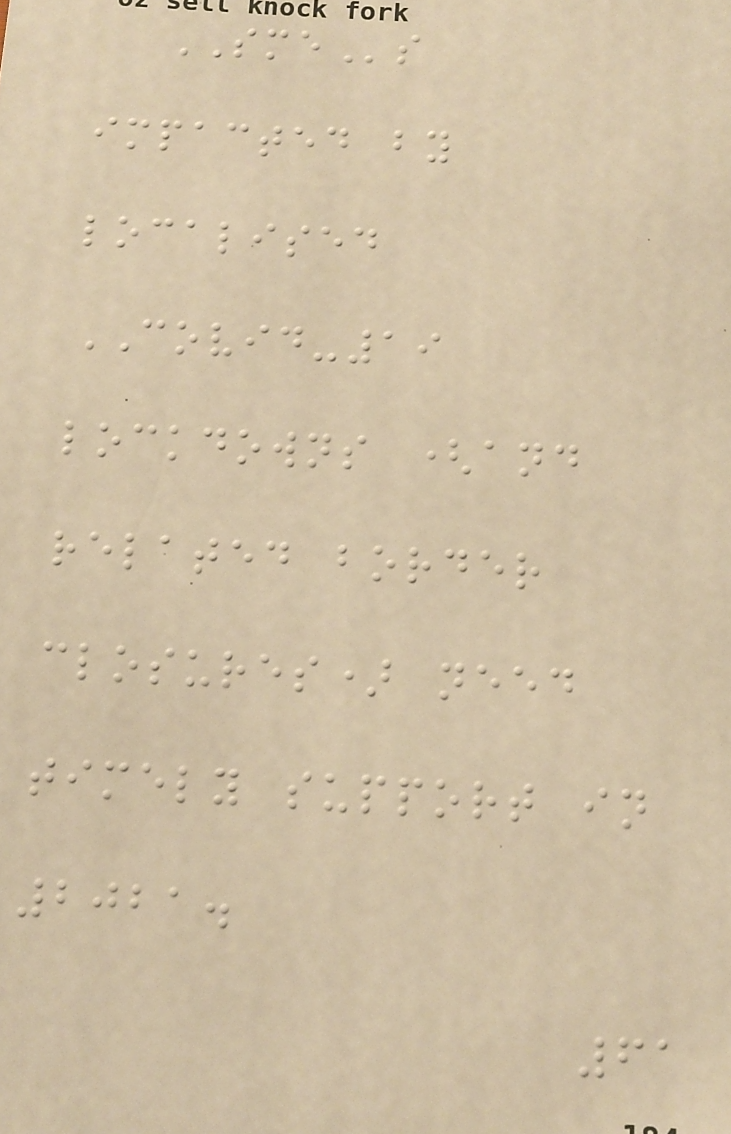SMEs
impacted by
localised
COVID-19
lockdowns (and
related border
closures) need
timely support in
2021.
61
